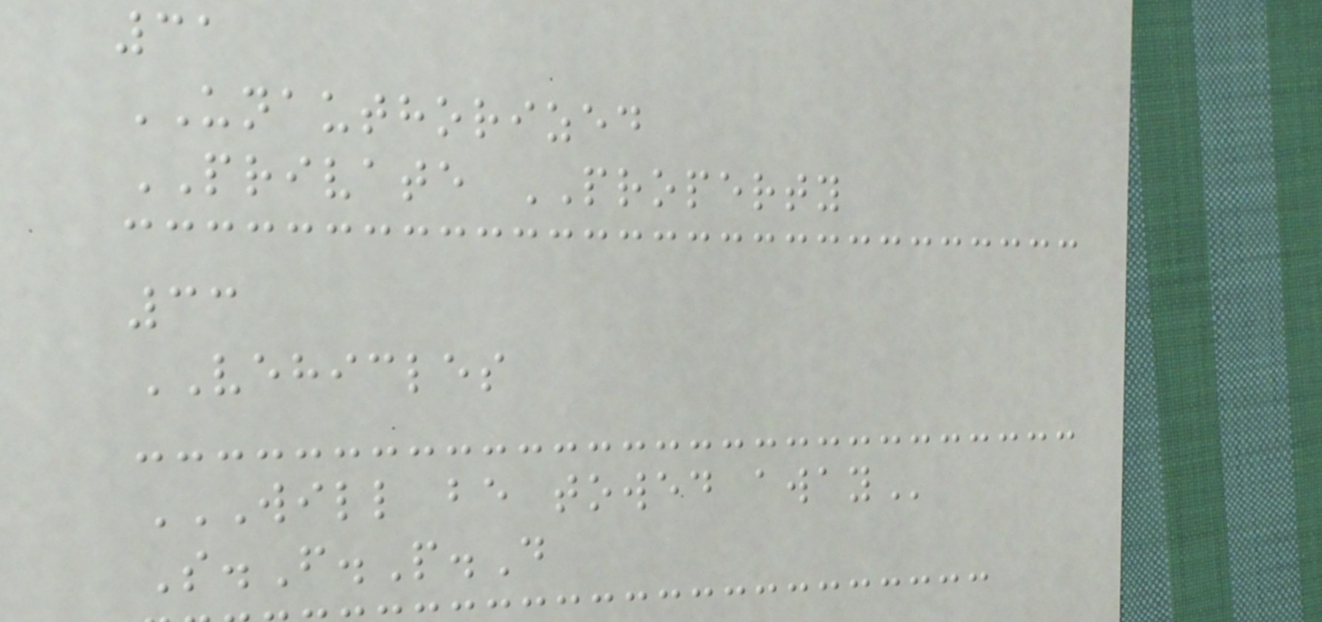31
UNAUTHORIZED
PRIVATE PROPERTY
33
VEHICLES
WILL BE TOWED AWAY
S.F.P.D
